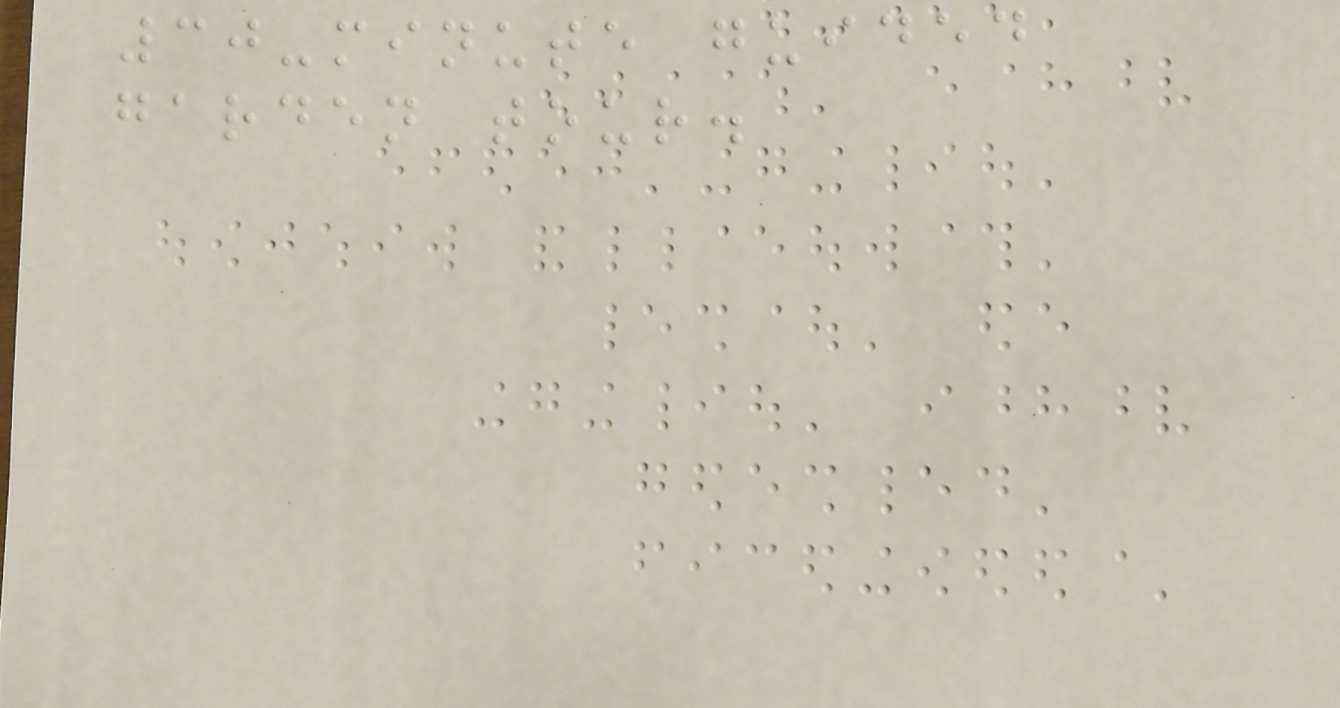30-minute guided
garden tour.
